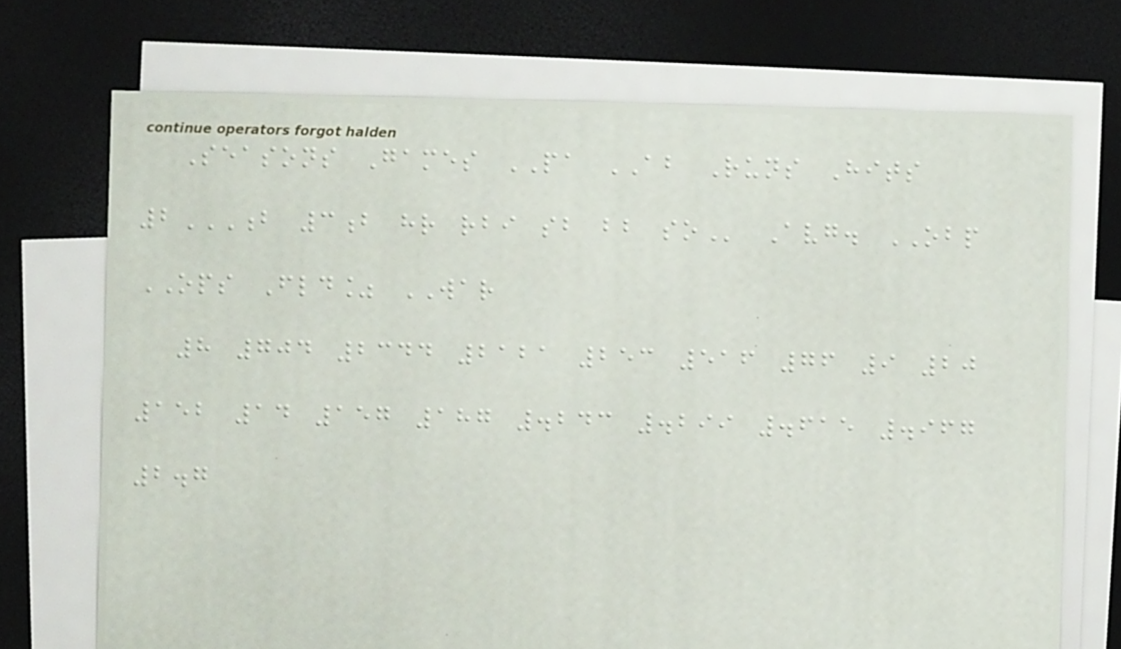Seasons Games PA AB Runs Hits
2B 3B HR RBI SB BB SO Avg. OBP
OPS Fld% WAR
8 704 2344 2121 253 516 76 9 20
152 14 157 187 .243 .299 .615 .967
2.7
